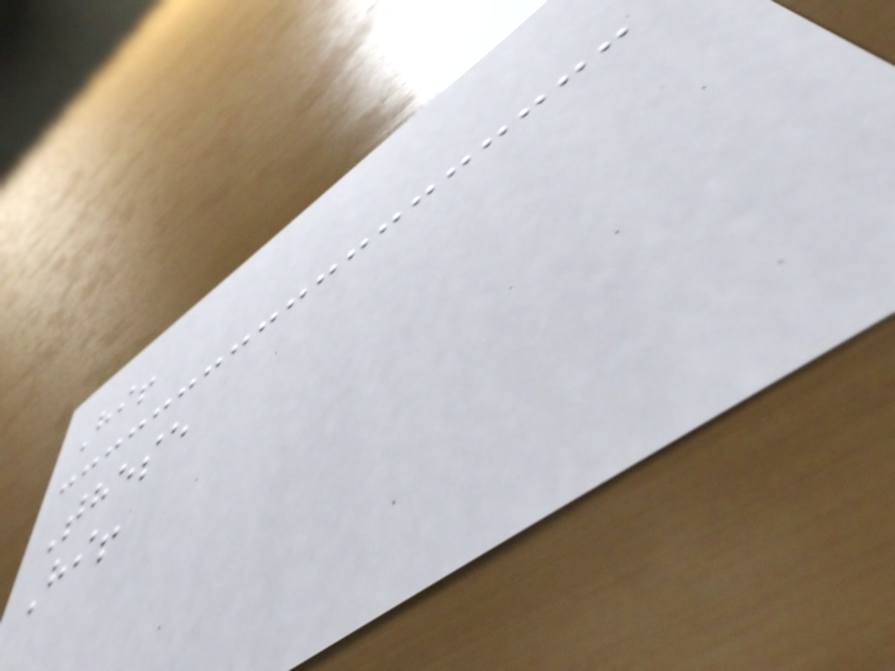Hi!
These
Hi!
